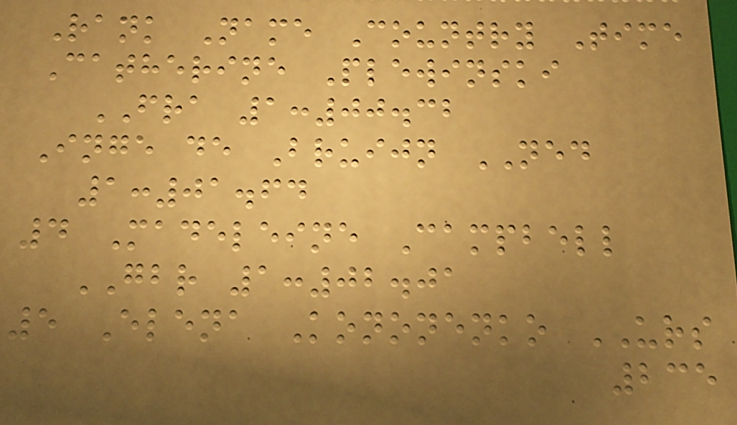Rank Name Country Time
Catherine Plewinski
FRA 1:00.32
Inge de Bruijn NED
1:01.64
4 Madeleine Campbell
GBR 1:02.01
5 Elena Kononenko URS
235
